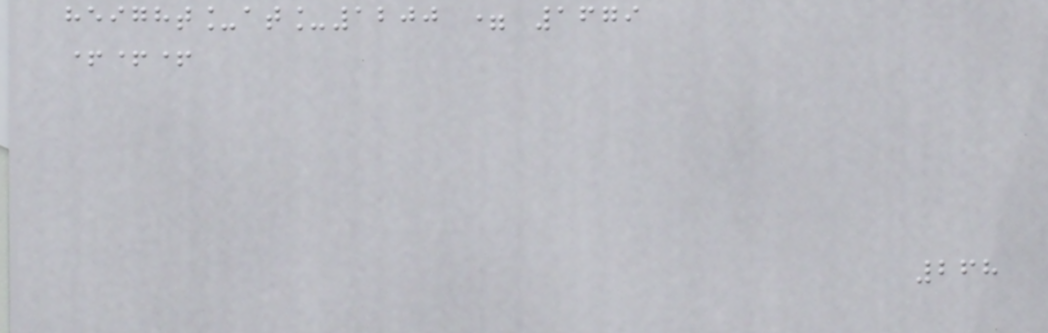height_at_1200 = 1679
+++
268
